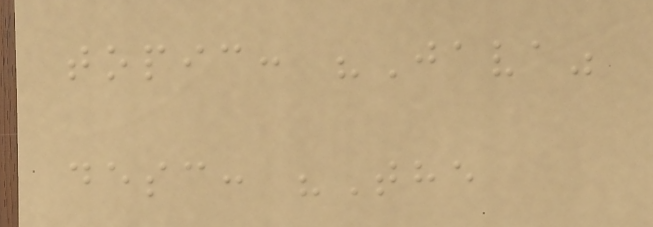topic: "Java"
desc: "The
